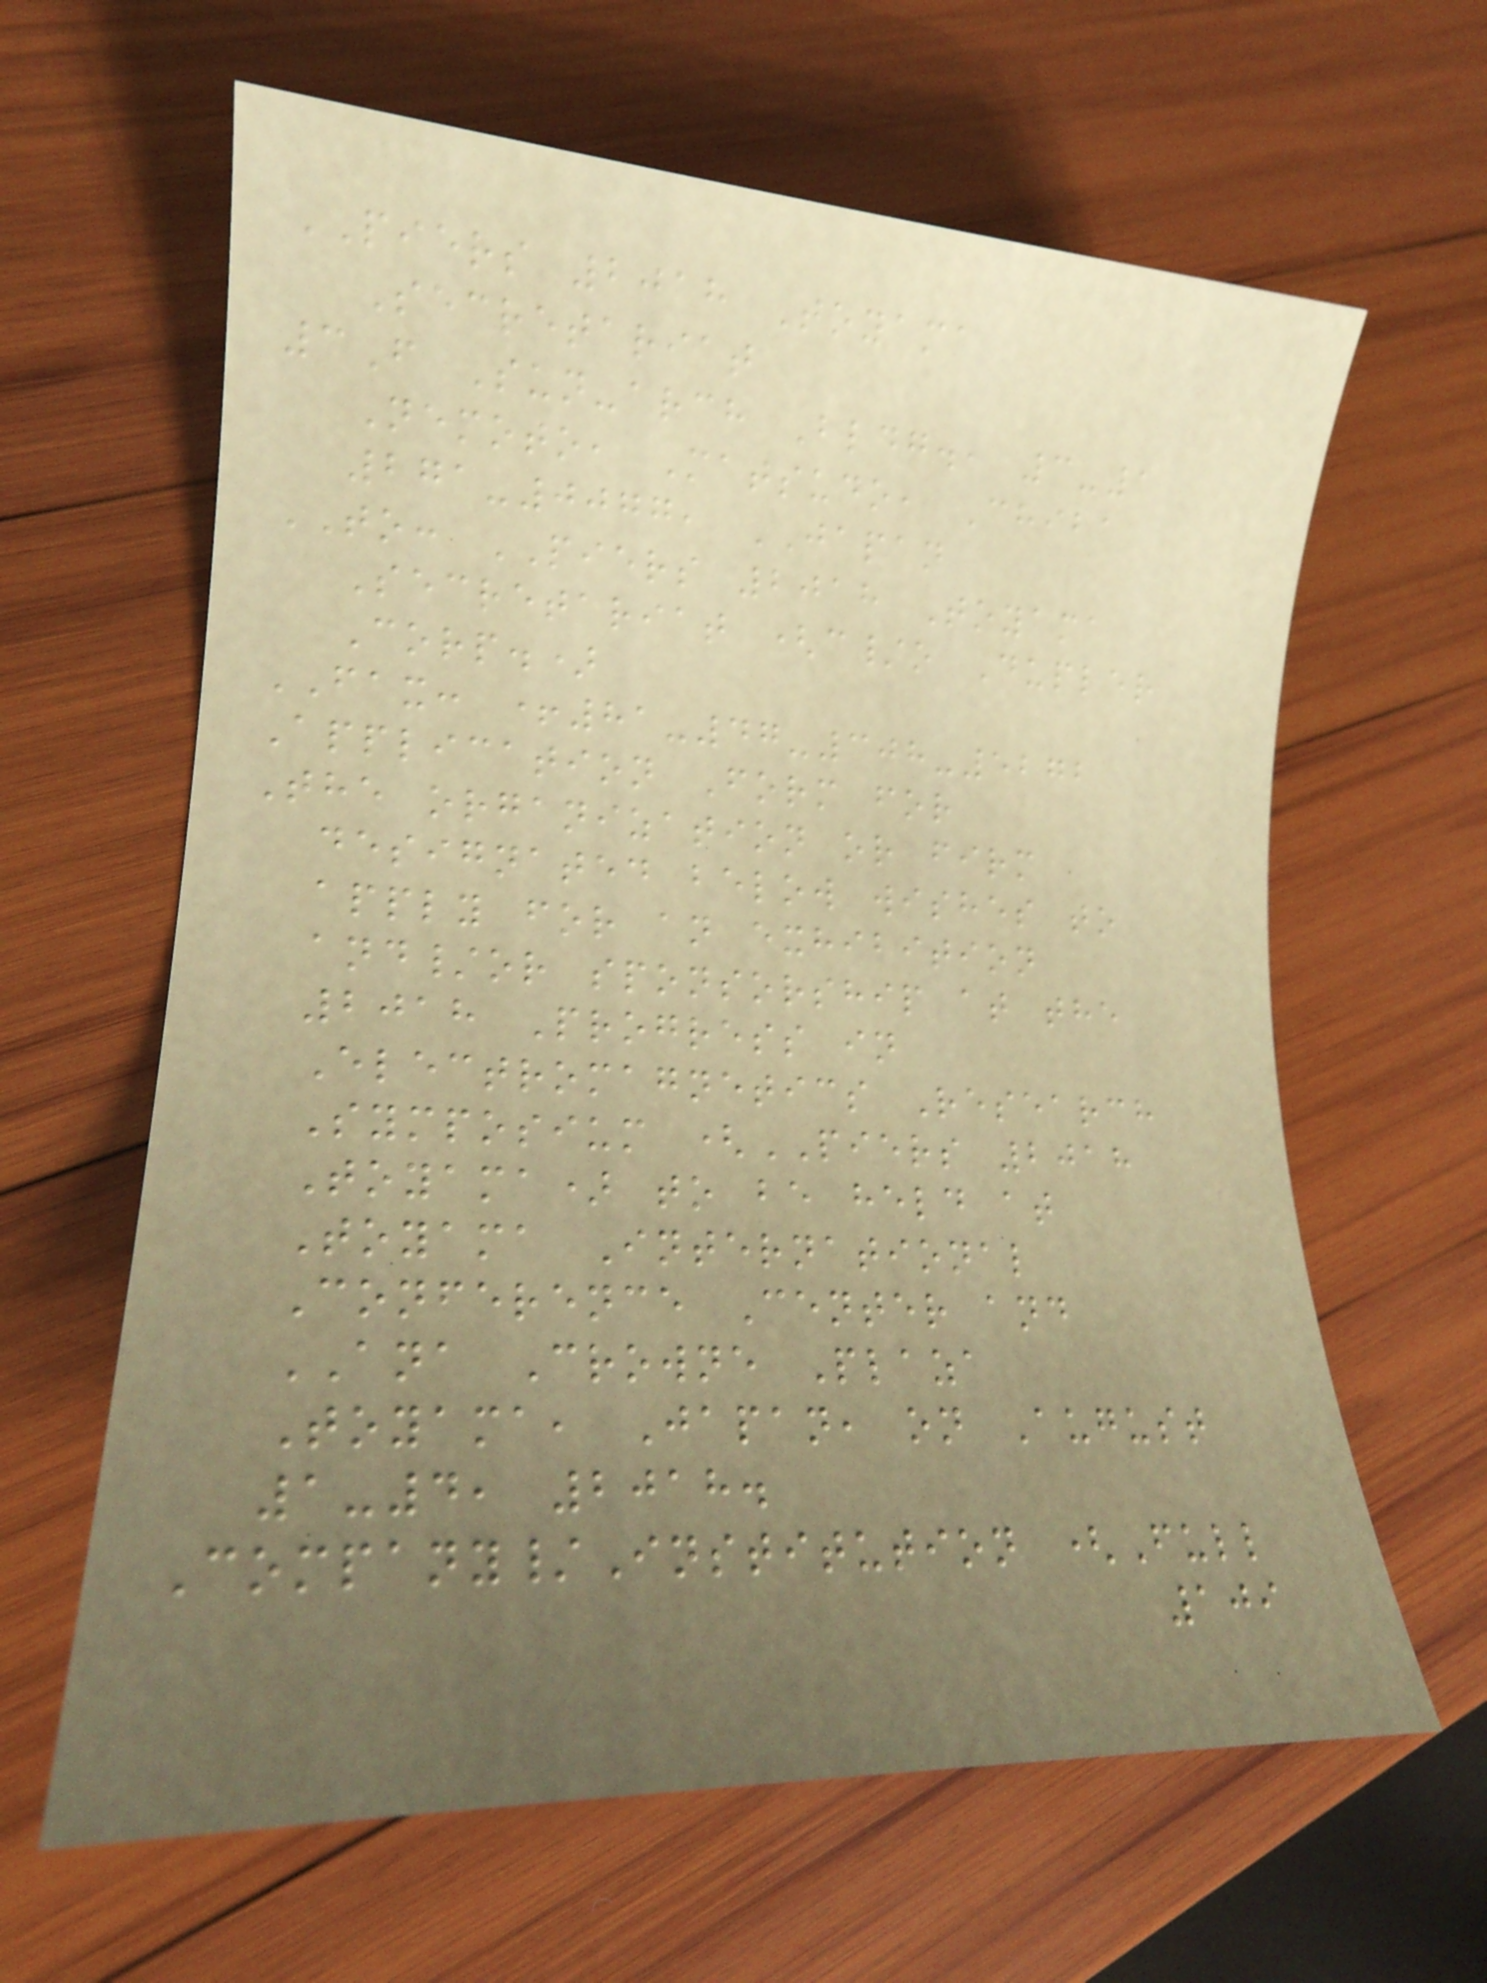PIERS 2018 Toyama
Secretariat
3F Sun-arch Bldg., 3-1
Nemoto, Matsudo, Chiba
271-0077, JAPAN
TO: PIERS 2018 Toyama
Secretariat (c/o Dupler
Corp.)
FAX: +81-47-308-5272
Application Form for
The organization or firm
designated below wishes to
apply for an exhibition
and/or sponsorship at the
2018 Progress in
Electromagnetics Research
Symposium (PIERS 2018
Toyama) to be held at
Toyama International
Conference Center and
ANA Crowne Plaza
Toyama, Japan, on August
1-4, 2018.
Company/Institution (Full
109
